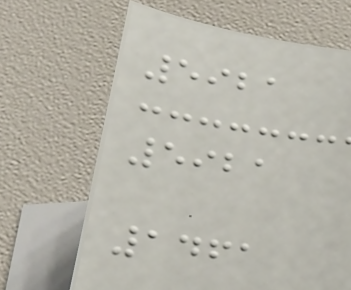5921
5921
1461
